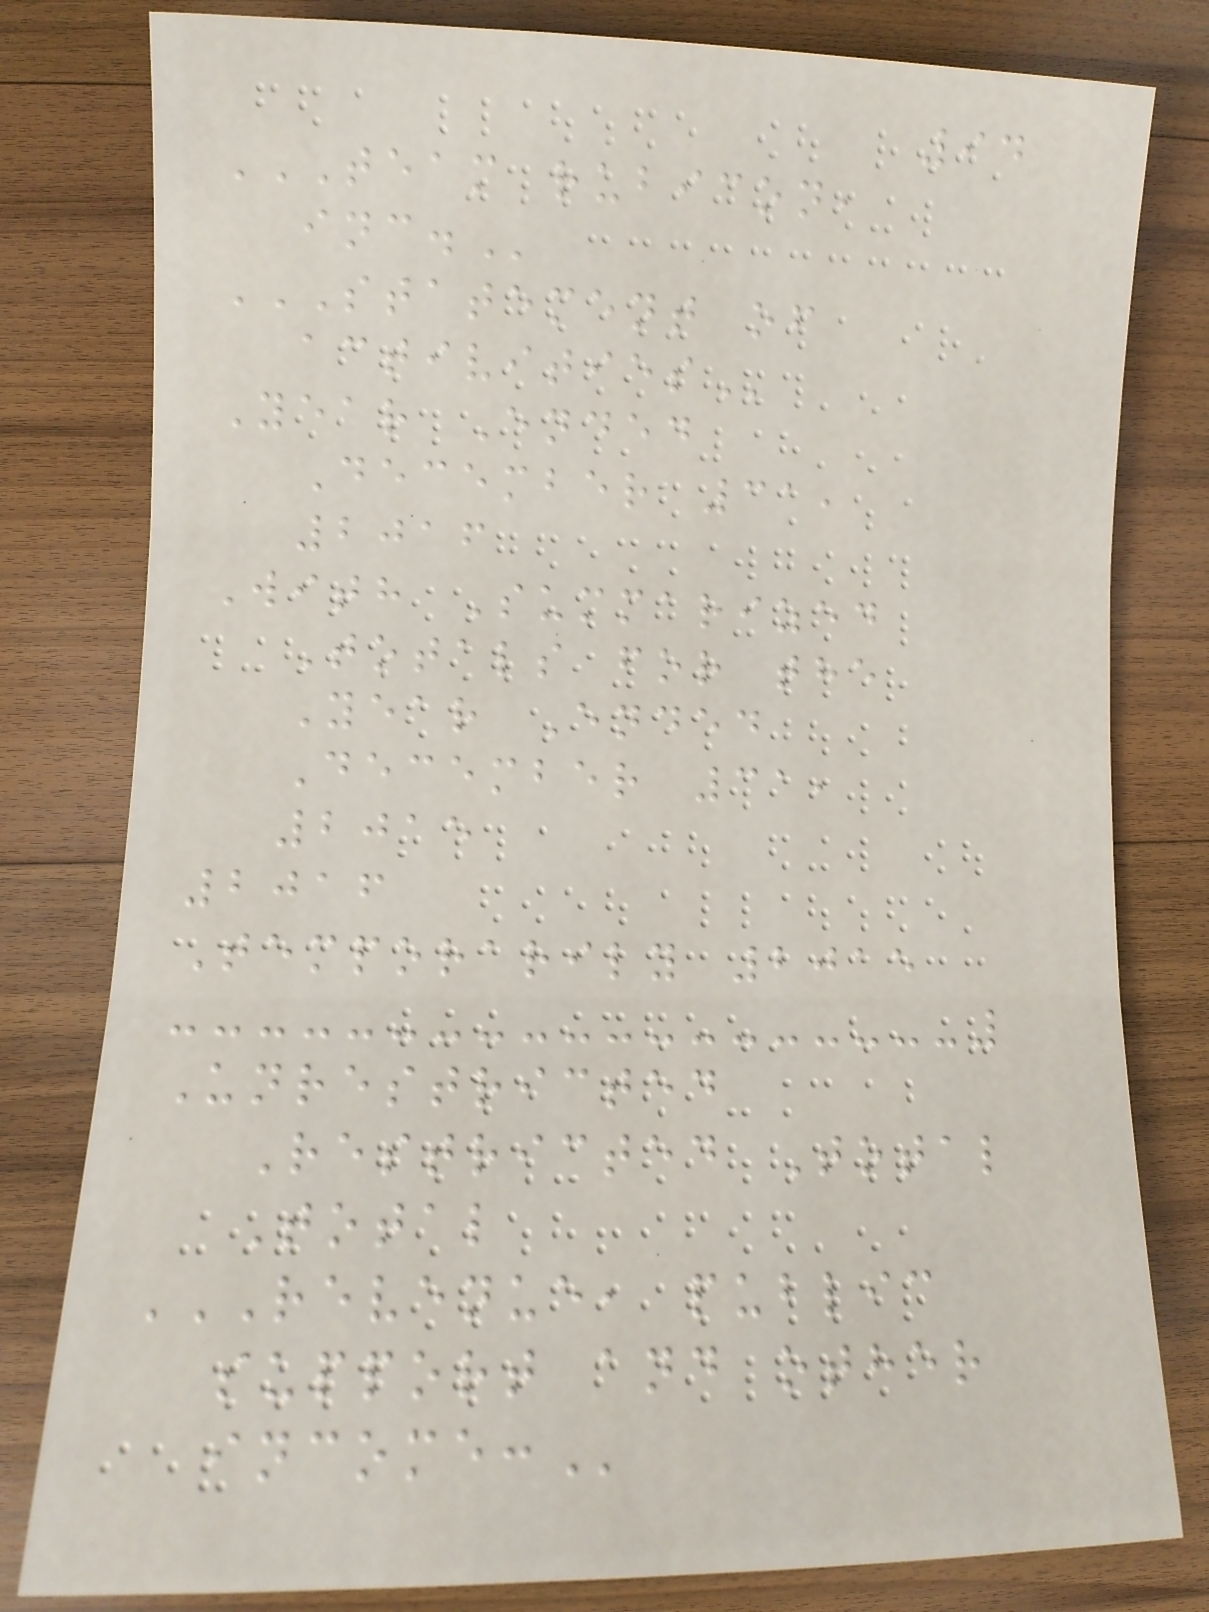94
TEAM RUBICON,
INC.
STATEMENT OF
ACTIVITIES
Year Ended
December 31,
2016
With Summarized
Totals for the
Year Ended
December 31,
2015
2016
Temporarily 2015
Unrestricted
Restricted Total
Total
REVENUE, PUBLIC
SUPPORT AND OTHER
INCOME:
